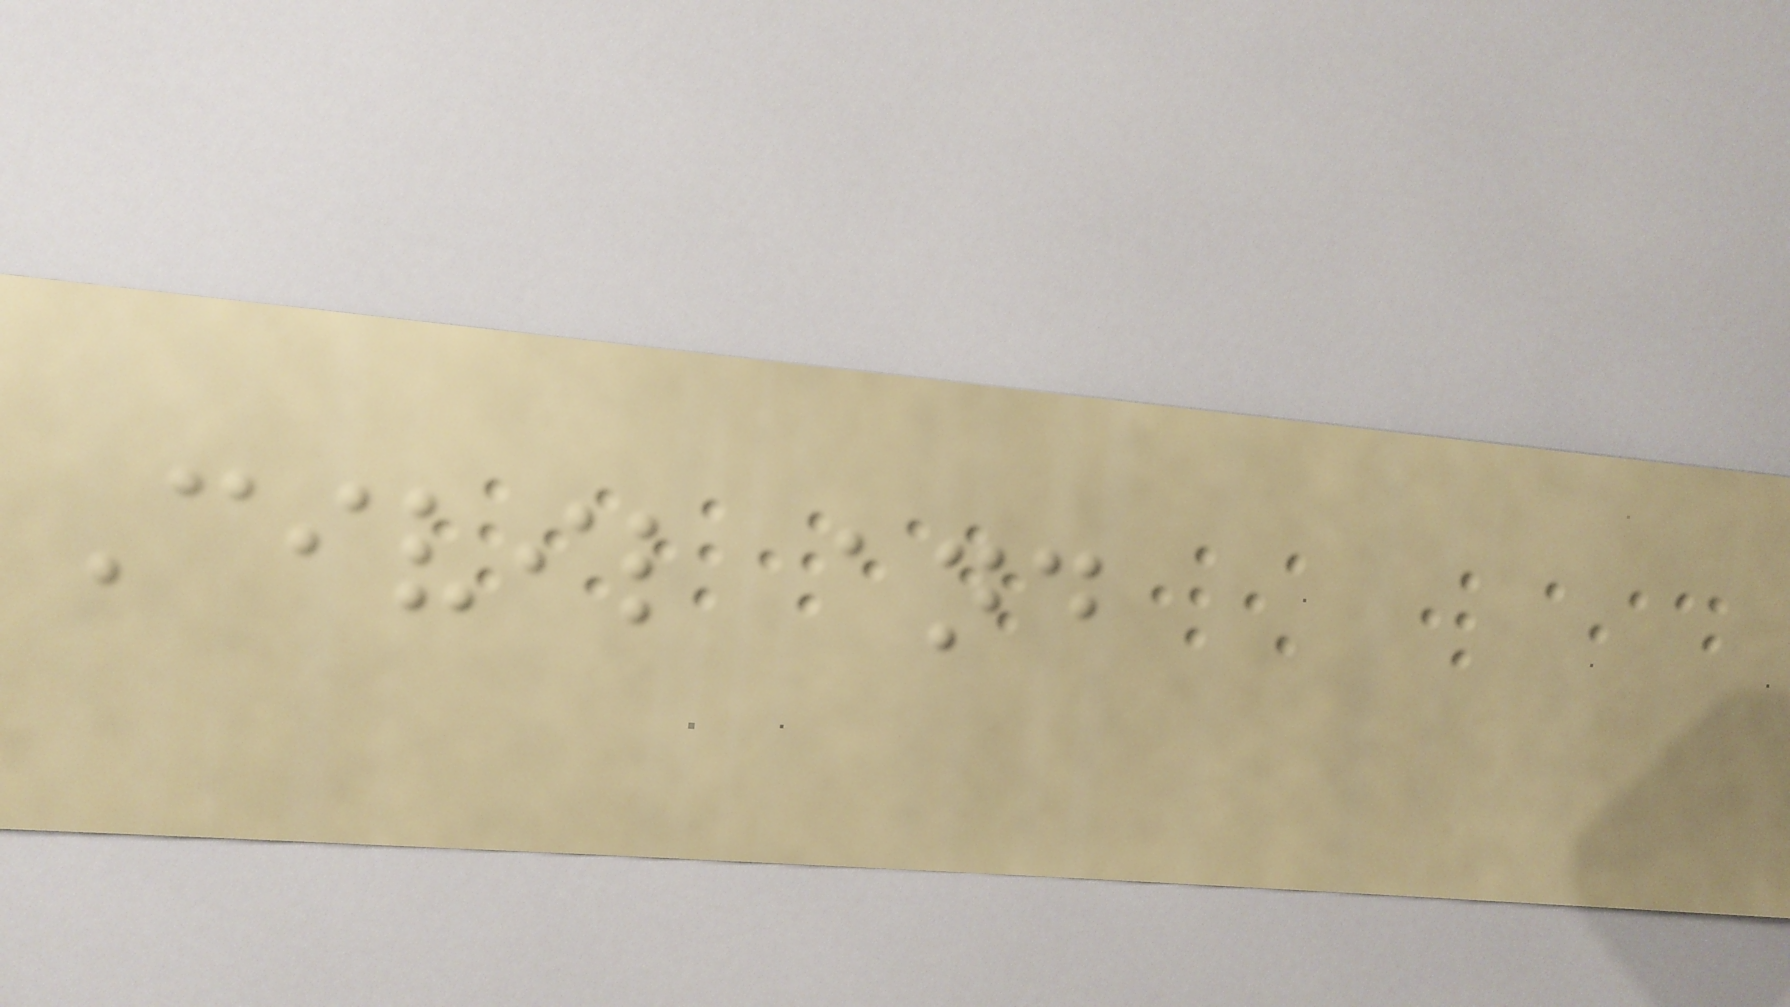Civil and
